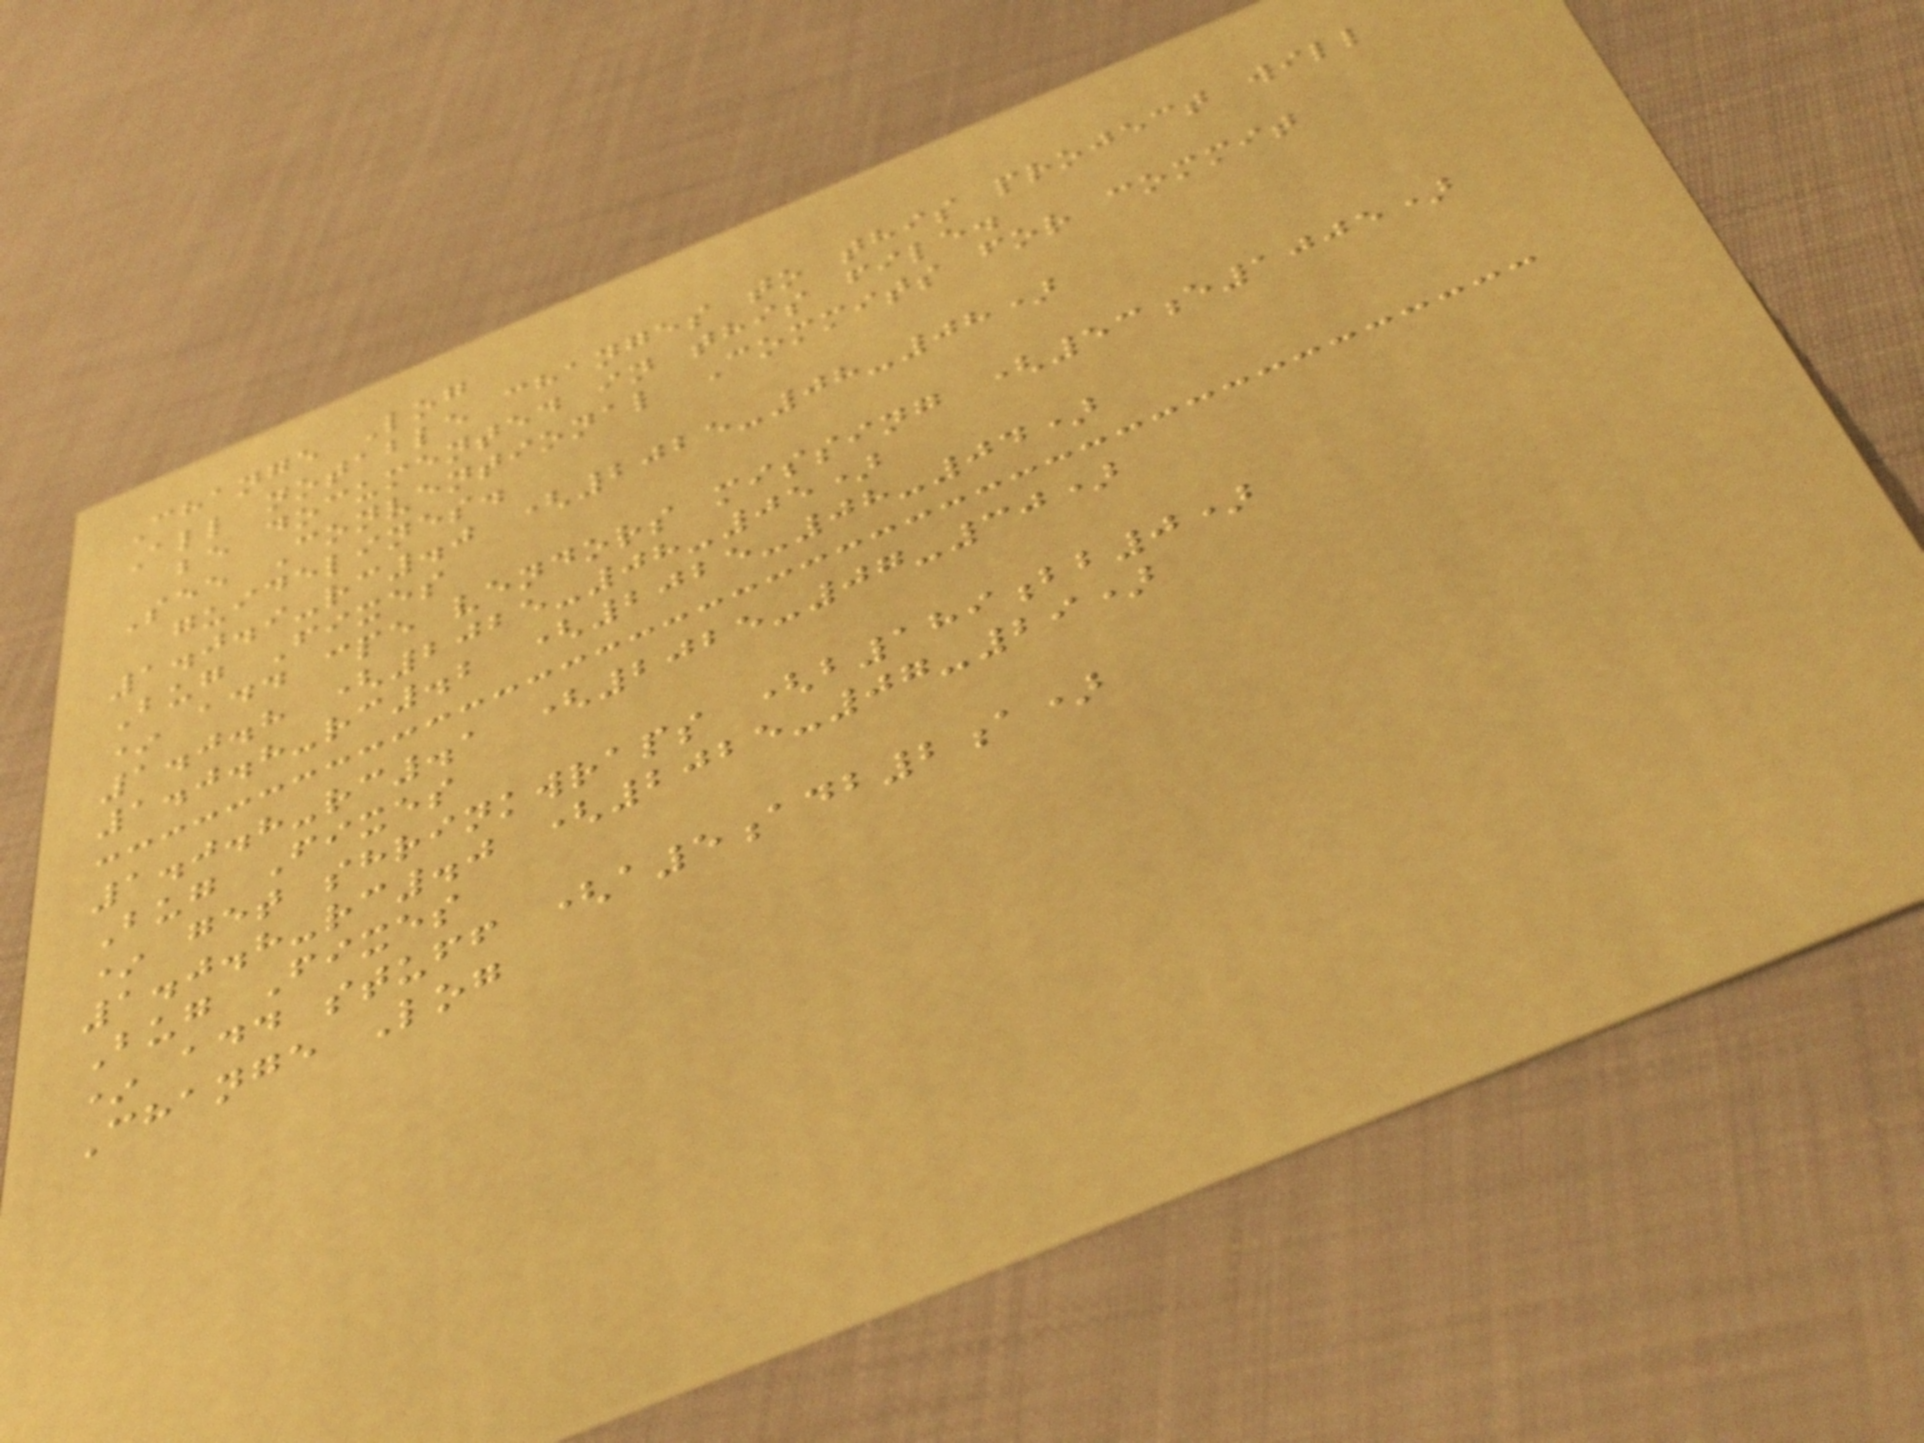Change Log
All notable changes to this project will
be documented in this file.
See Conventional Commits for commit
guidelines.
1.0.9-rc.0 (2025-08-08)
Bug Fixes
* add cpe vendors missing (53e1005)
1.0.8 (2025-08-05)
1.0.8-rc.2 (2025-08-04)
1.0.8-rc.1 (2025-07-30)
Bug Fixes
* get shrinkwraps (b189bb0)
1.0.8-rc.0 (2025-07-29)
Bug Fixes
* add stuff (a5adb2a)
Change Log
